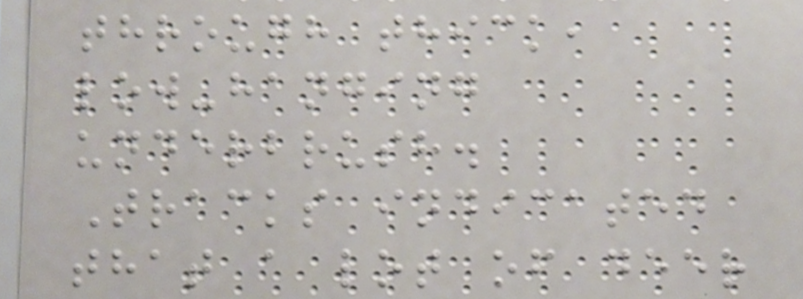through thick,
low-hanging
underbrush.
Tracks indicated
that a lot of deer
